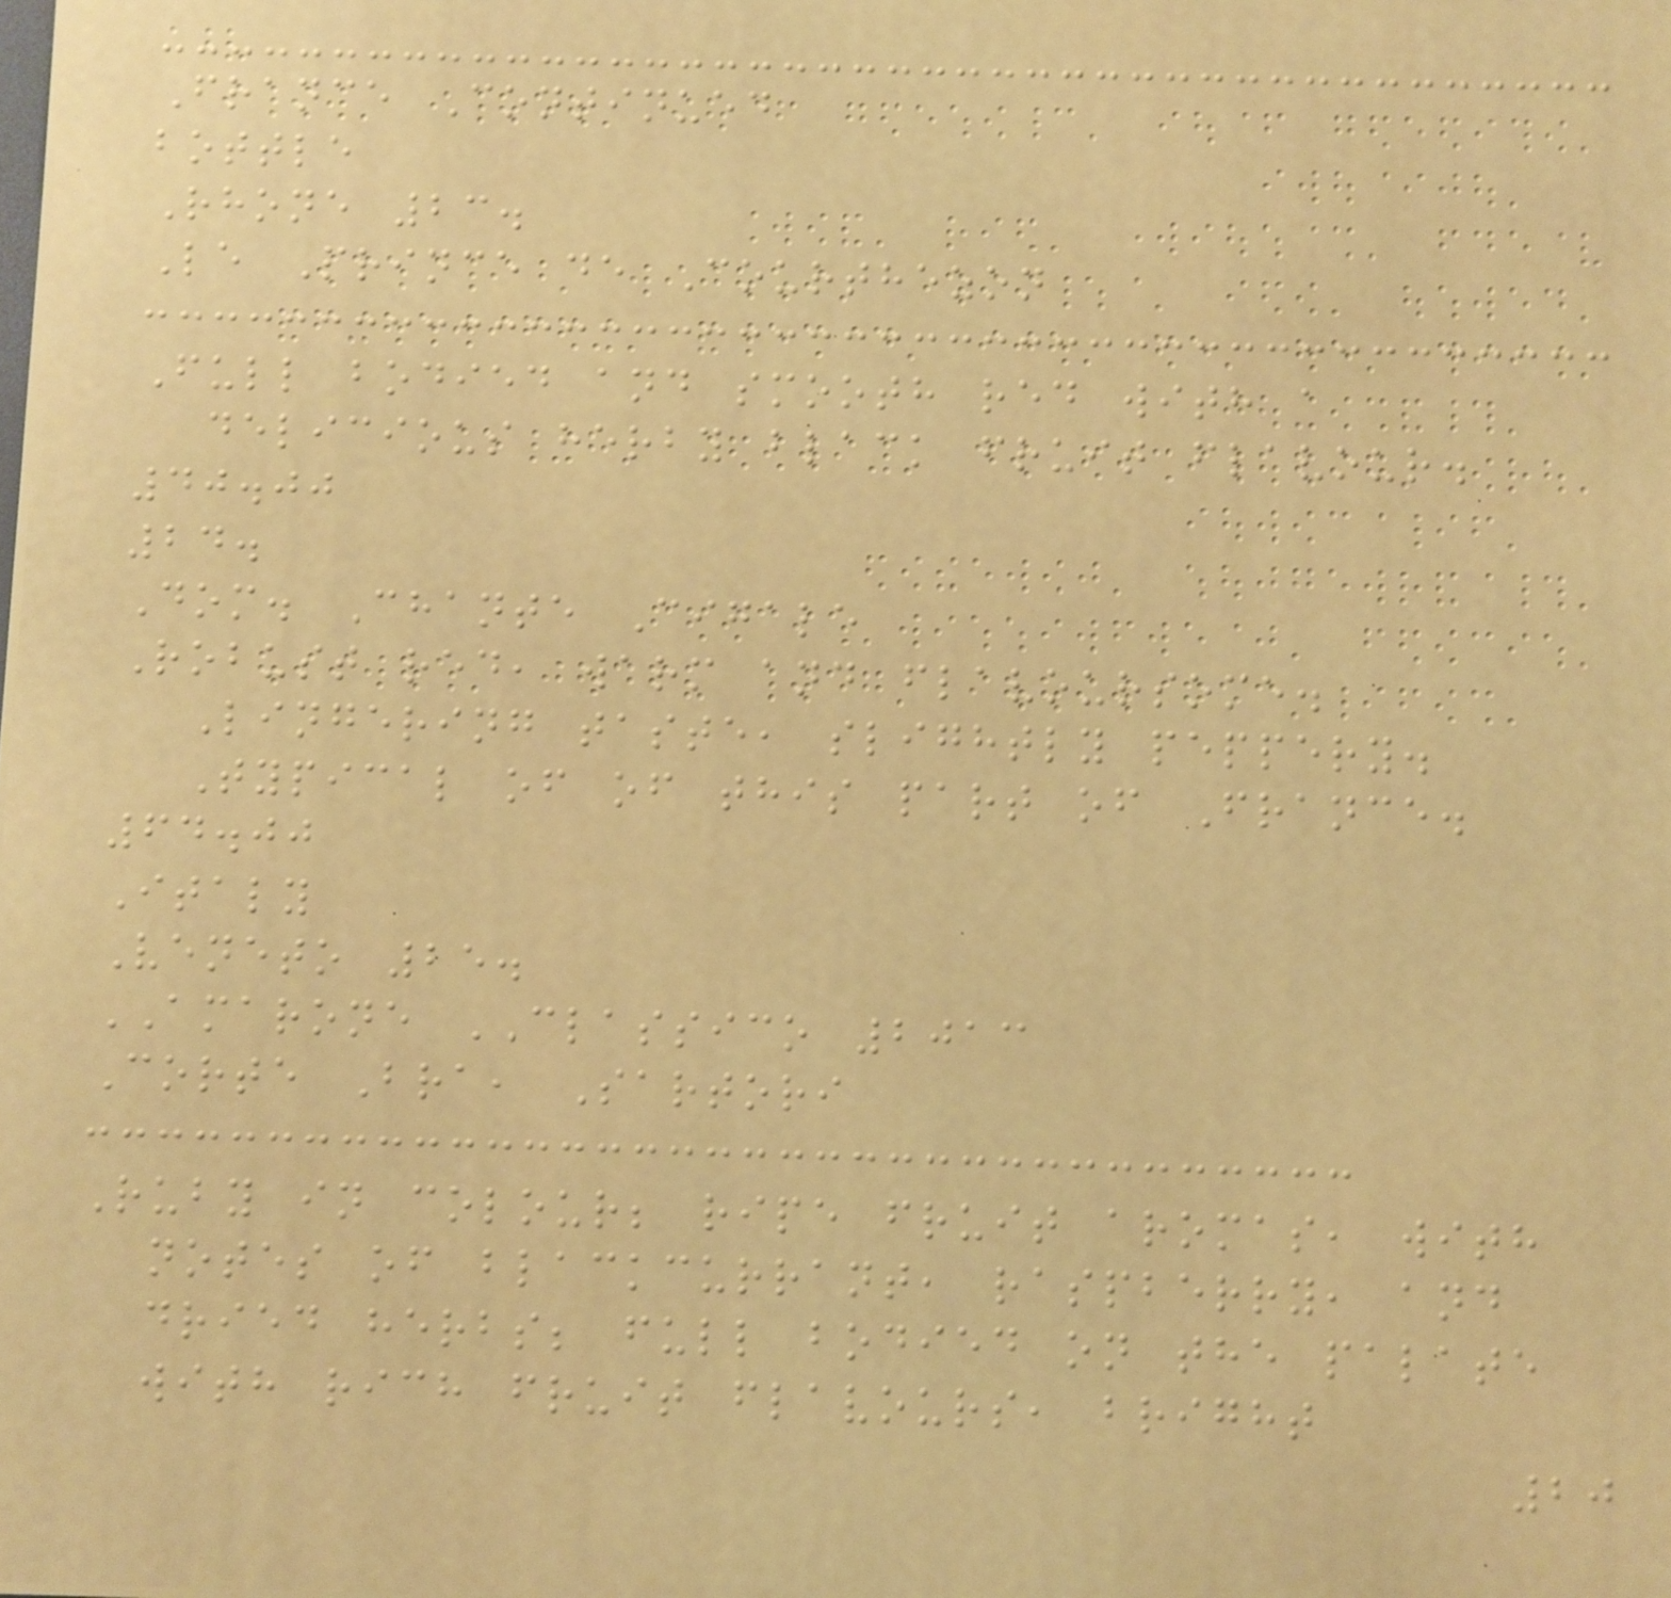France Continued
bottle
Rhone 23.
Le Prince de Courthezon
Full bodied and smooth red with a
delicious herby black fruit flavour.
40.00
24.
Dom. Chante Cigale
Robust red, warm and flavoursome.
Lingering taste, slightly peppery.
Typical of of this part of France.
64.00
Italy
Veneto 25.
AMARONE CLASSICO 2013
Corte Bra, Sartori
Ruby in colour; ripe fruit aromas, with
notes of blackcurrant, raspberry, and
dried herbs; full bodied on the palate
with rich fruit flavours, bright
20
